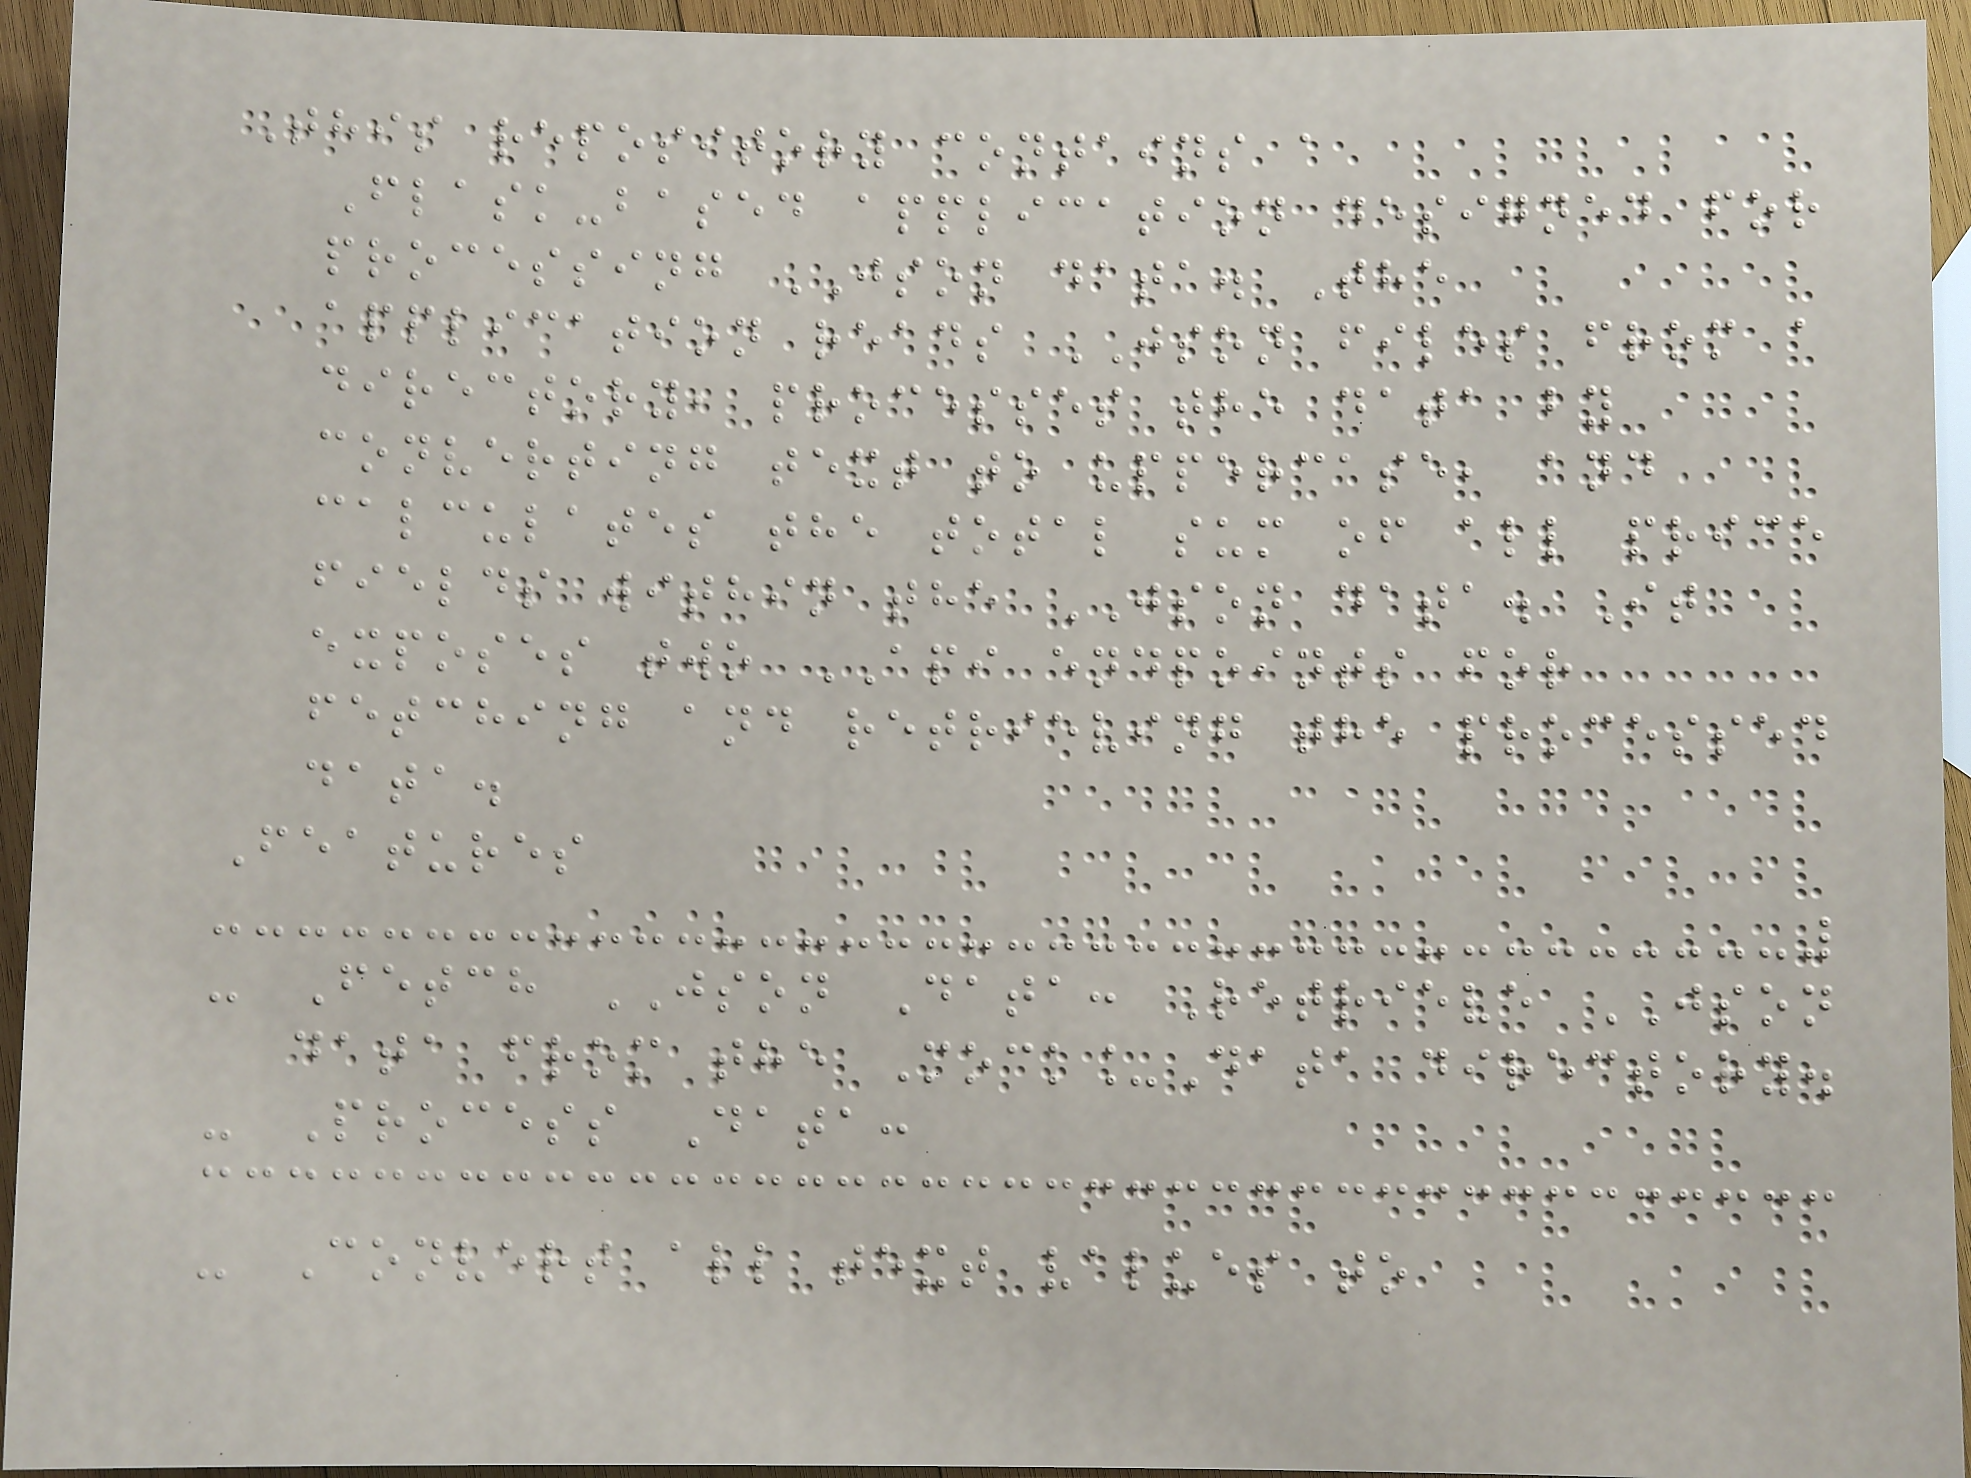This repository contains a
Flask-based application designed for
processing JSON data. The
application reads JSON files from a
directory, processes the data by
converting text to uppercase, and
calculates the total sum of all price
fields within the JSON data. It
exposes two API endpoints for
fetching and retrieving the processed
data.
Features
- Fetch JSON Data: Retrieve JSON
data from the Mock_Data directory.
- Process Data:
- Convert all text values to
